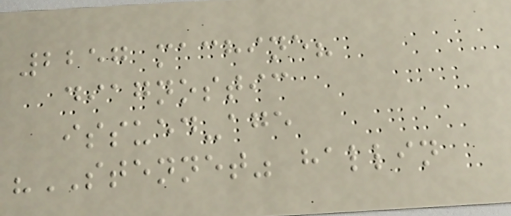2257 machine?
diagnostic
issued-age
"STENNET" hallin
